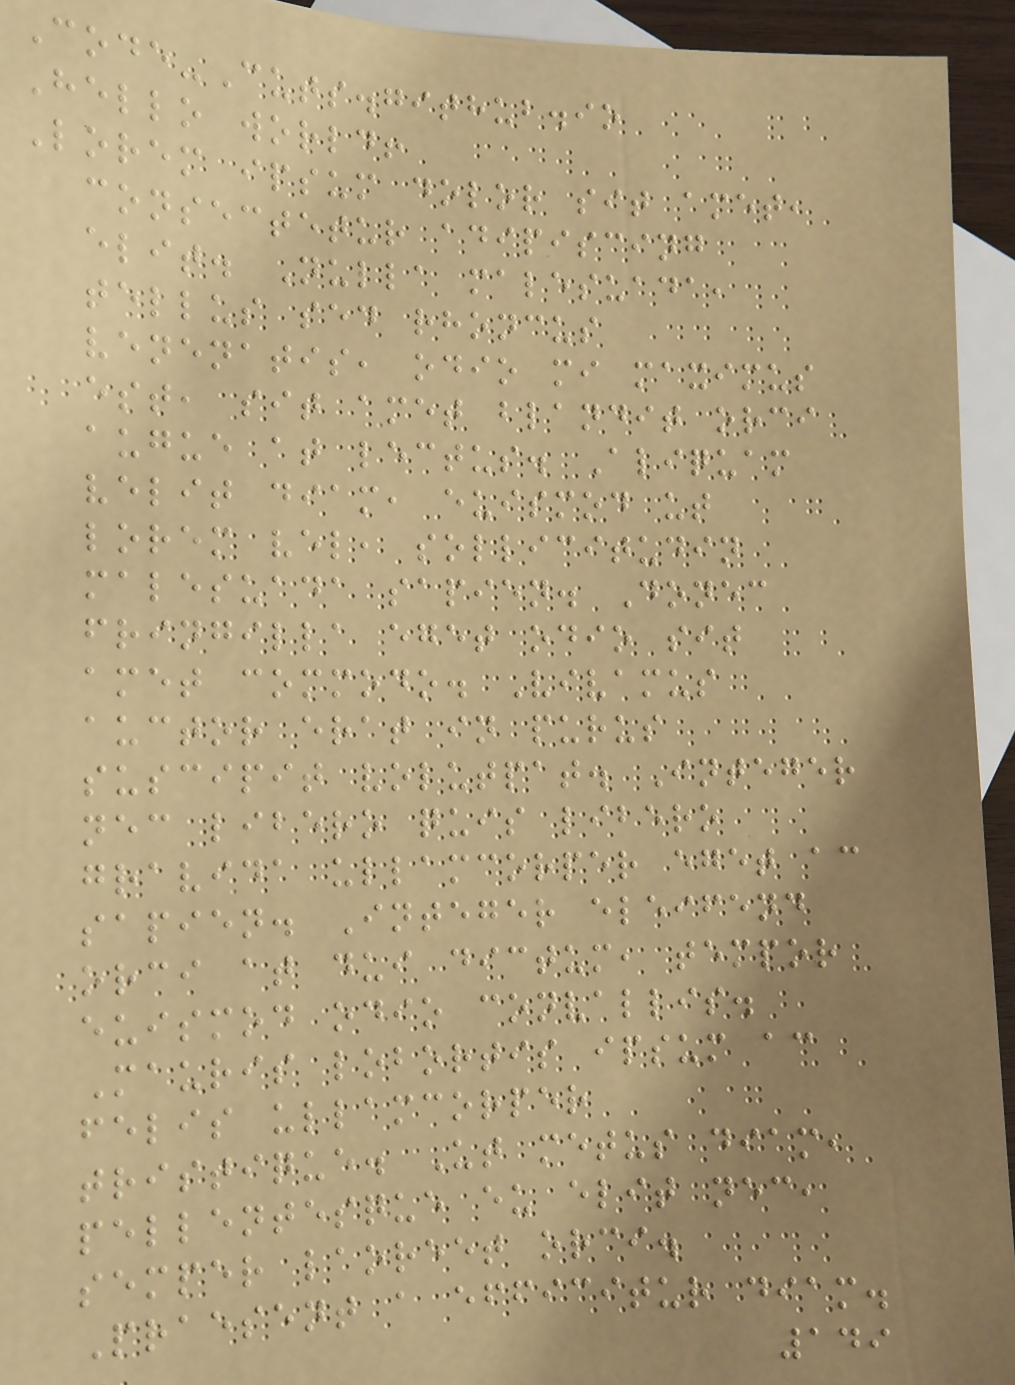Code-Cuts.github.io
Hello world!
Lorem ipsum dolor sit amet,
consectetur adipiscing
elit. Nulla malesuada,
tellus sed rhoncus
venenatis, odio mi maximus
est, sit amet blandit orci
augue at lectus. Aliquam
velit diam, euismod ut
lorem vel, sollicitudin
malesuada sapien. Donec
fringilla eget odio sit
amet commodo. Vivamus
auctor erat in purus
suscipit volutpat. Integer
nec libero quis libero
gravida ullamcorper eget ac
sapien. Integer eleifend
orci at dui dictum, tempor
euismod odio convallis.
Mauris lobortis ipsum ac
felis ullamcorper
tristique. Ut metus diam,
pellentesque eu elit nec,
semper laoreet orci.
Praesent a efficitur diam.
149
